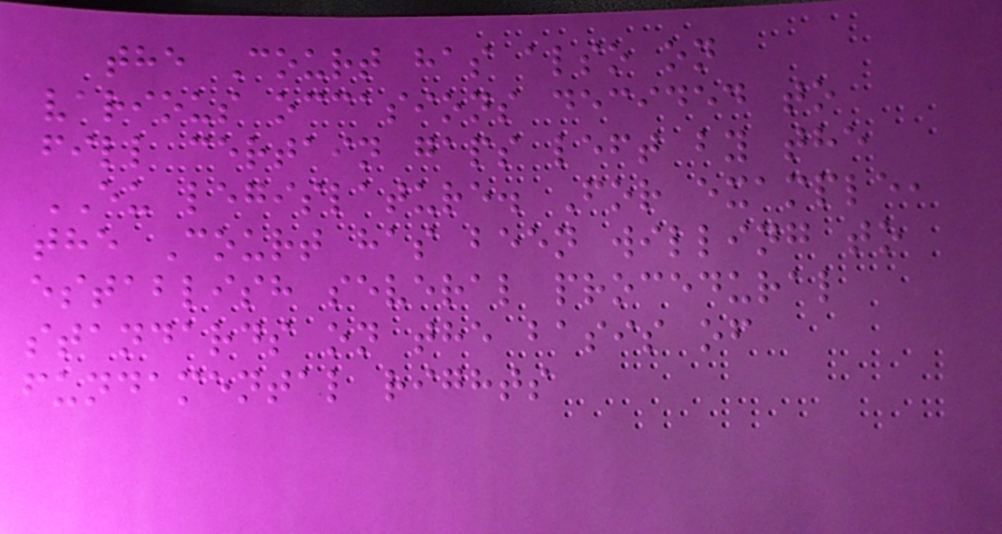the Court has also on
various occasions decided to
fill certain gaps left by the
EU legislature. For example,
the Court has been willing to
establish several procedural
standards on the basis of
fundamental rights
